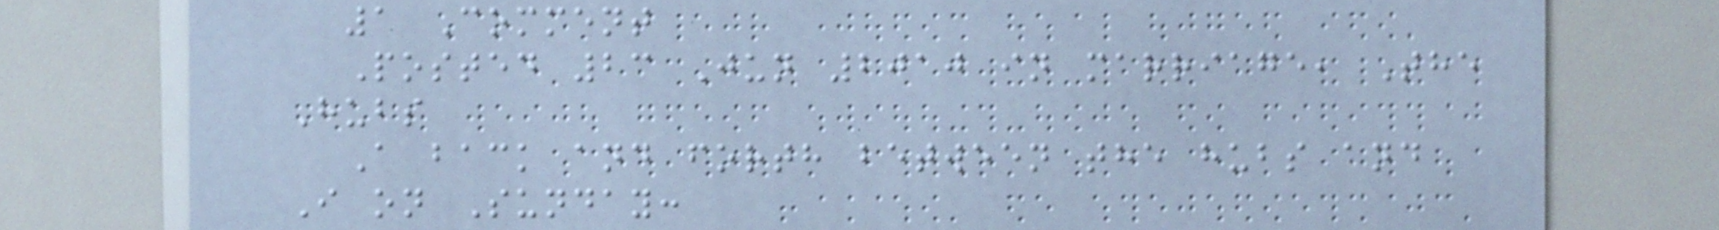1 Comment
Posted 23 Jun 2010 in marriage, The
Hubs
A back and forth between the hubs and
I on Sunday:
